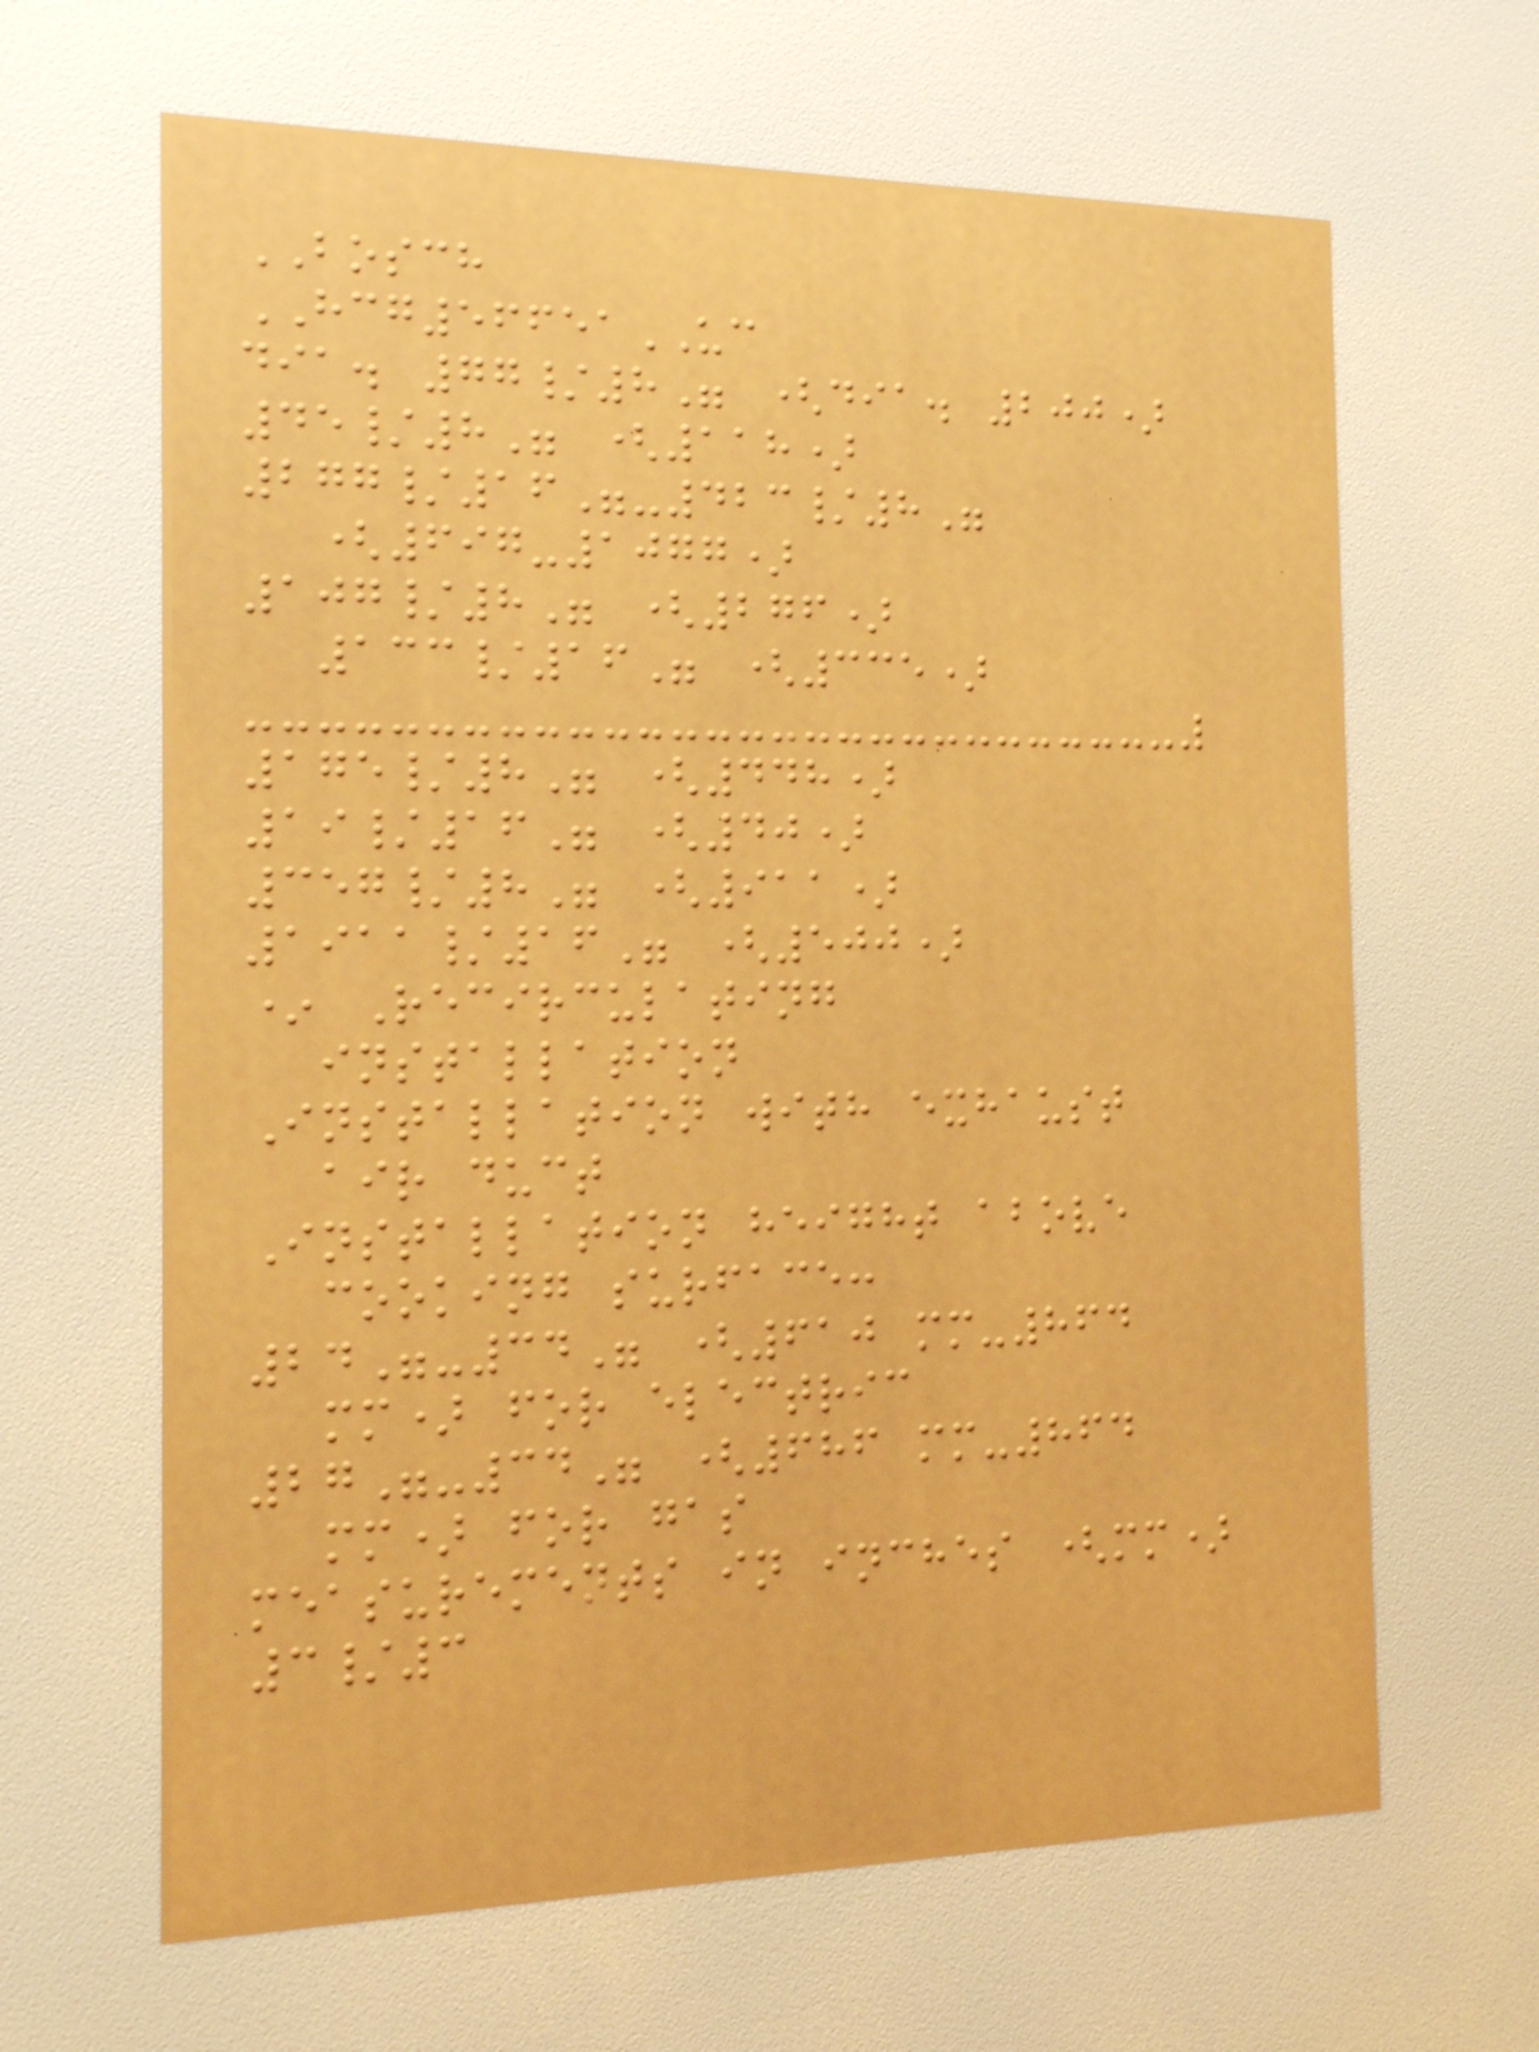BOSCH
HCG56651UC
dia. 77/8" (dia. 200)
45/8" (118)
277/16"-423/8"
(697-1077)
107/8" (276)
133/16" (335)
175/8" (448)
19/16" (40)
357/8" (911)
1911/16" (500)
* Recirculating
installation
Installation with exhaust
air duct
Installation height above
cooking surface:
24"-34" (610 mm-864
mm) for electric
27"-34" (686 mm-864
mm) for gas
measurements in inches (mm)
3/3
